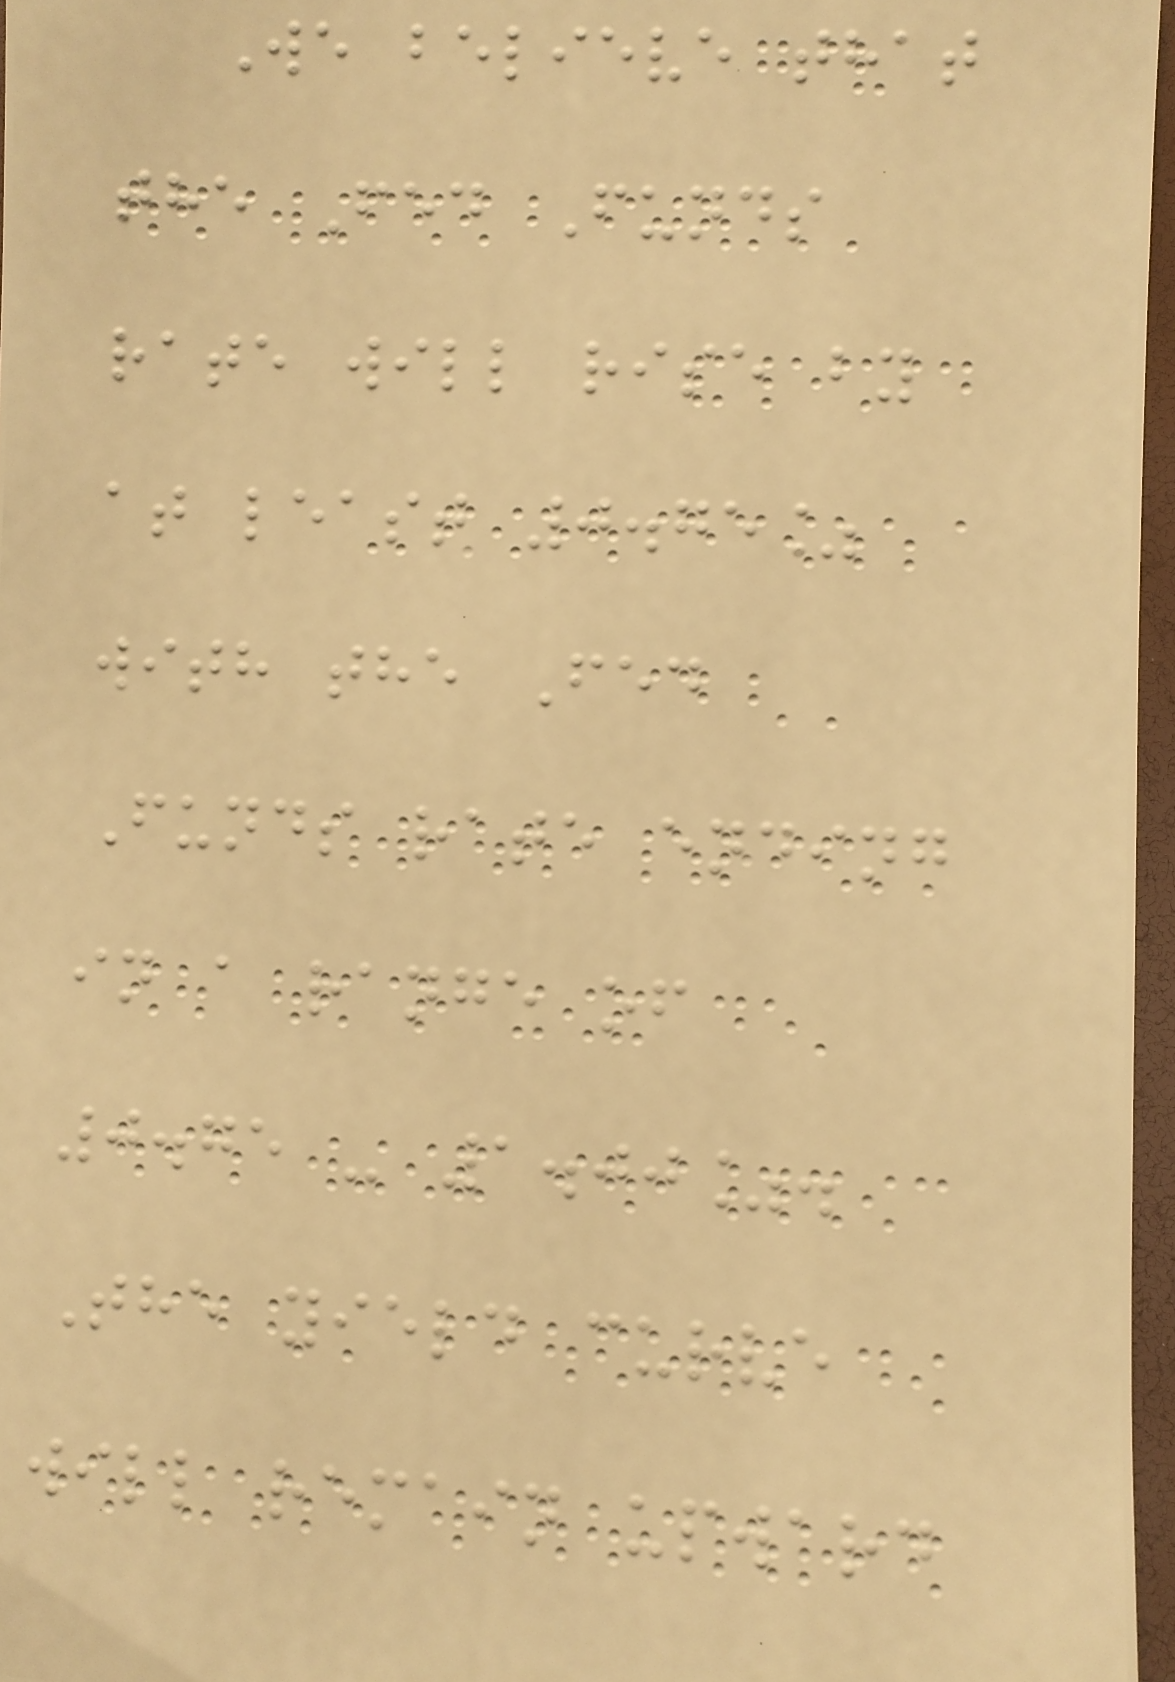We believe that
the Fed Funds
rate will rise by
at least 0.75%
with the Fed
Funds rate ending
in a range of
0.75 - 1.00%.
The yield curve
will remain upward
